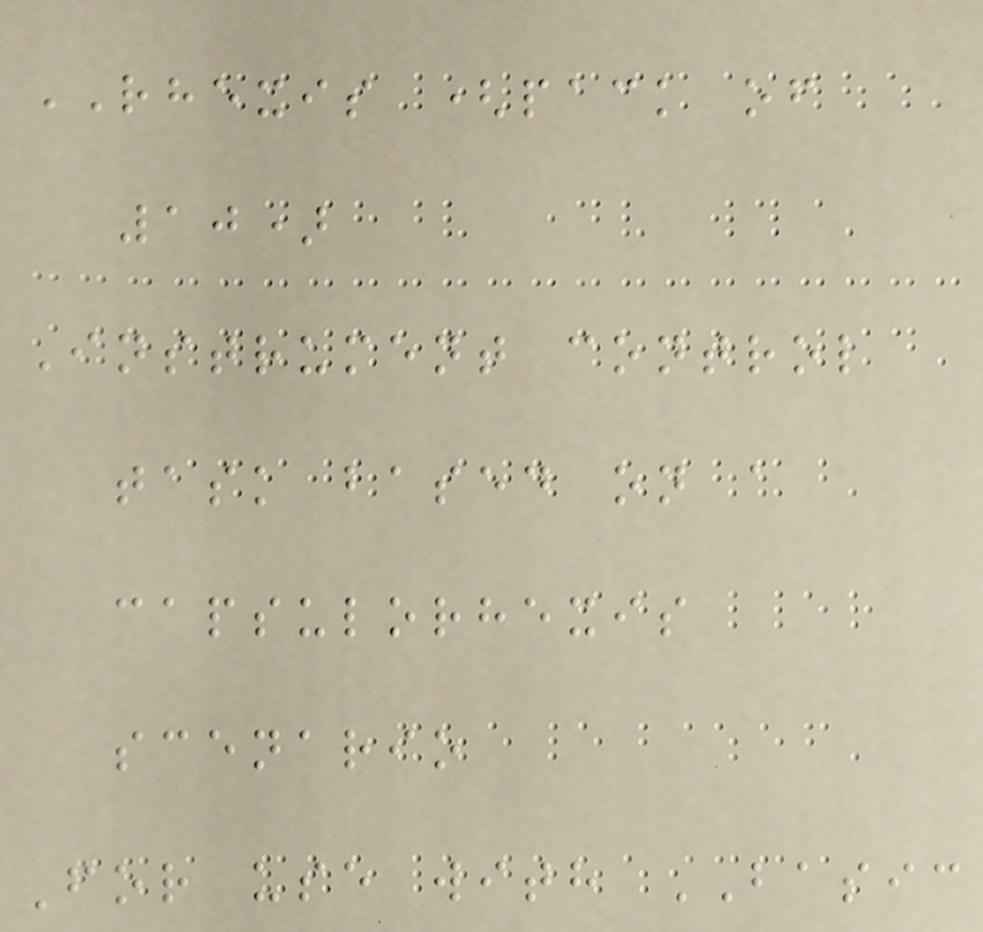RHEXIS (pack of
10)
Instrument control
task based on a
capsulorhexis
scenario
For use with BASIC
